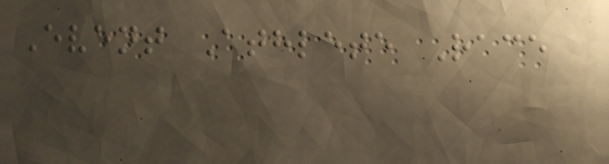Event Athlete Race
